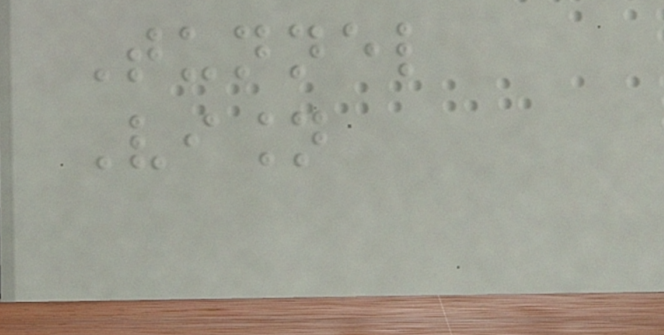Tunnel
Vision
